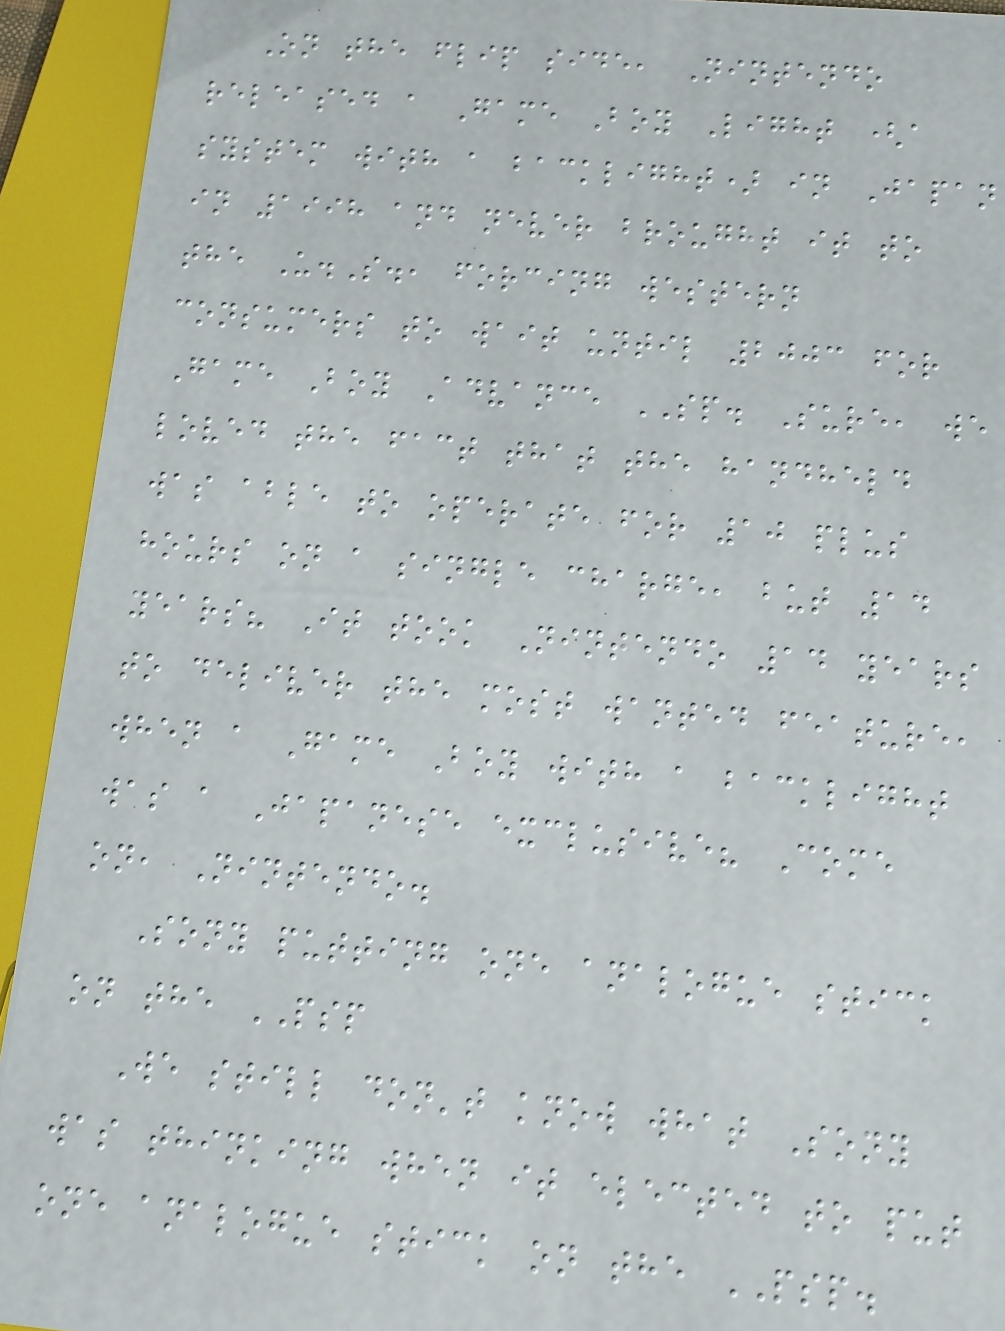On the flip side, Nintendo
released a Game Boy Light (a
system with a backlight) in Japan
in 1998 and never brought it to
the U.S., forcing western
consumers to wait until 2003 for
Game Boy Advance SP. Sure, we
loved the fact that the handheld
was able to operate for 10 plus
hours on a single charge, but 14
years? It took Nintendo 14 years
to deliver the most wanted feature,
when a Game Boy with a backlight
was a Japanese exclusive? Come
on, Nintendo.
Sony putting one analogue stick
on the PSP
We still don't know what Sony
was thinking when it elected to put
one analogue stick on the PSP.
